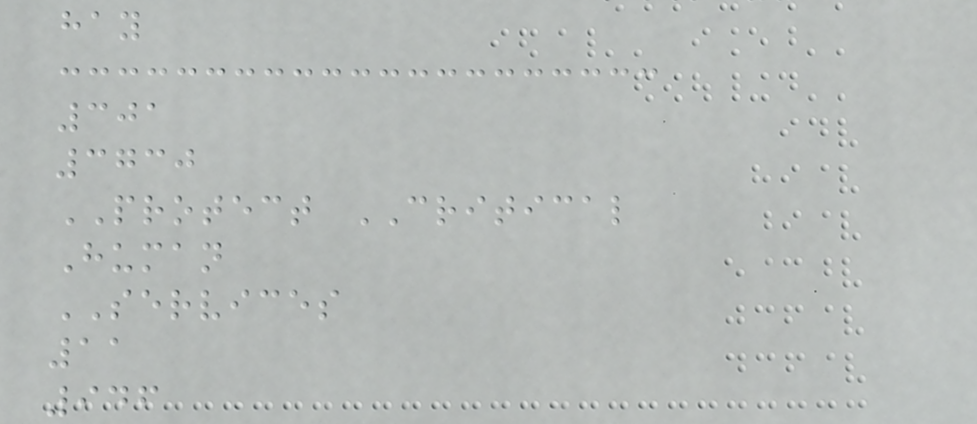hay
301
3730
PROTECT CRITICAL
Human
SERVICES
11
946
